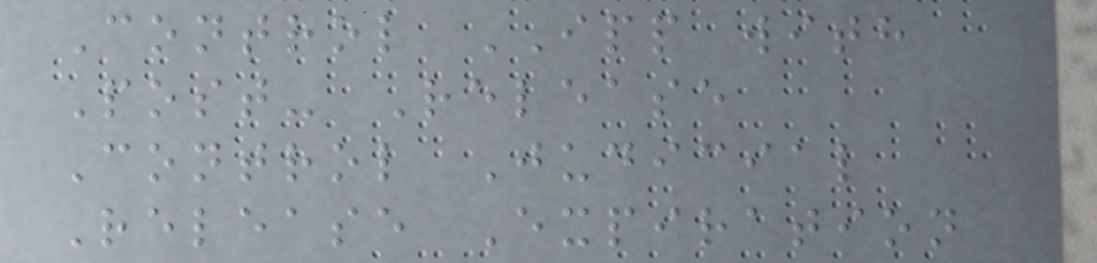Control IPP with
Post- Release
Control Judicial
Release Expiration
